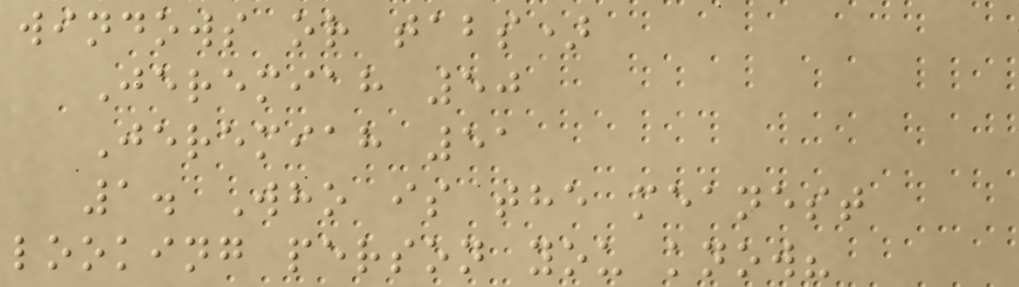windows or tabs)
Jeremiah 50
Jeremiah 51
1. Who is the meanest
looking person you know?
